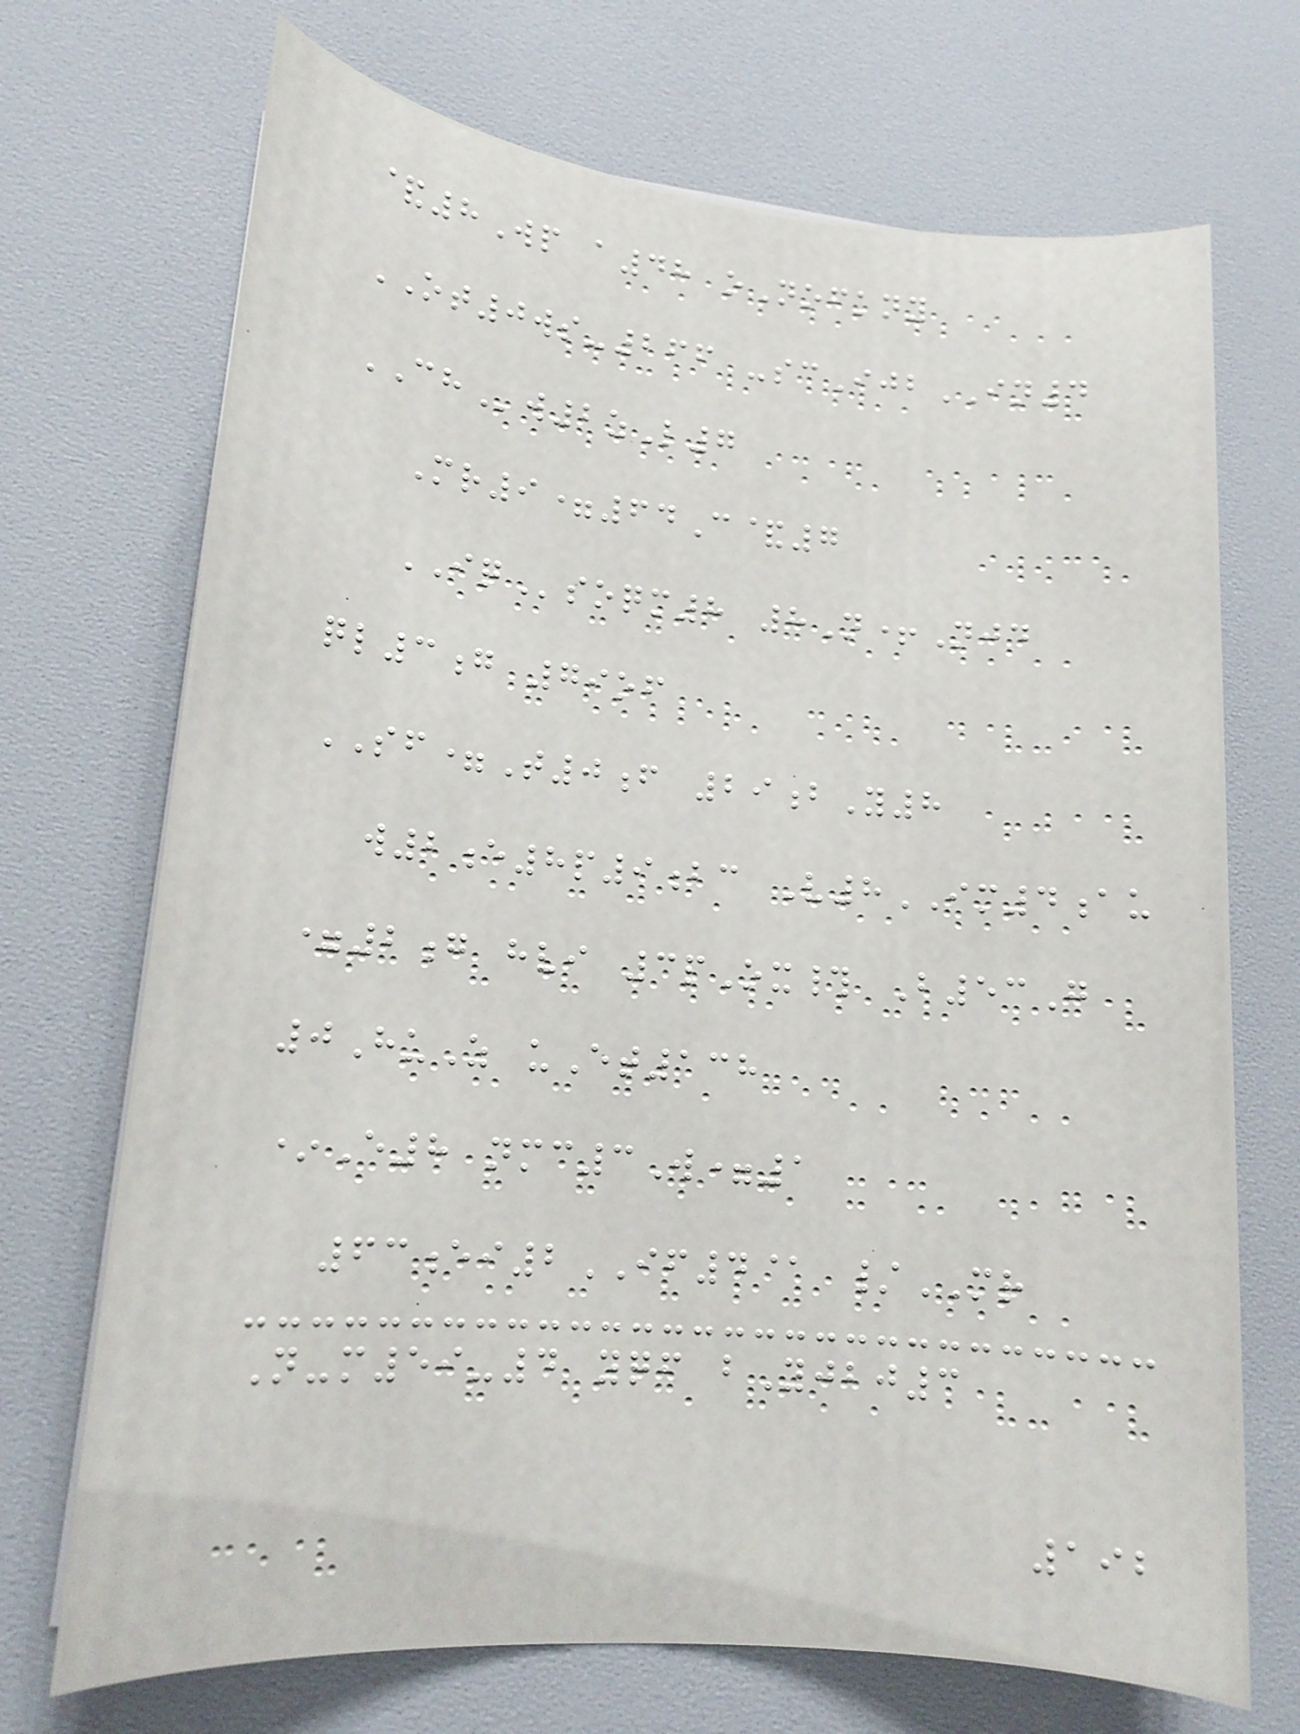&8Wp a48 oNofkny
OT0ws-266 -scIjbIN4
CHw2zL7
Mr9=64C&7
IQsoqm8 8N+Njd
ql3g 79of
SF=T0f 29bY8
w2e8p9bc V8IM4au
=2g hvi 3pOx# B53G
0HuZ uEt138
*E8 nmc3W=1
63ei2IF4@ /MR
N-m59-4 yqf bYjbj3
192
